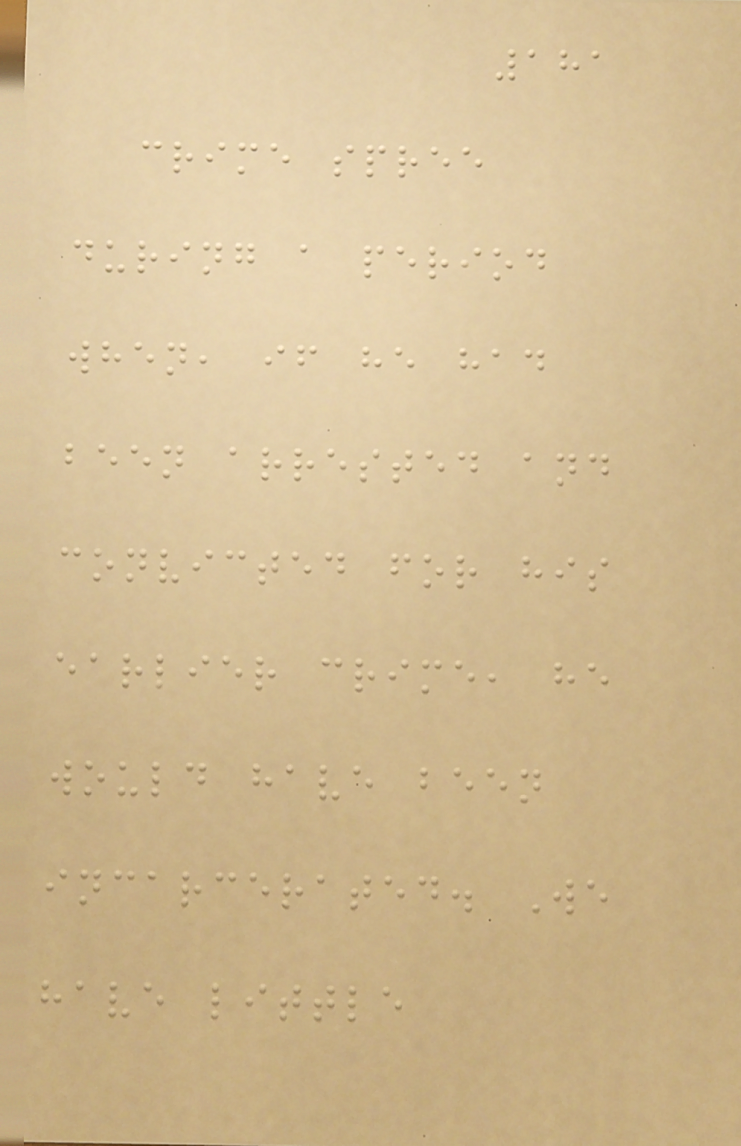181
crime spree
during a period
when, if he had
been arrested and
convicted for his
earlier crime, he
would have been
incarcerated. We
have little
